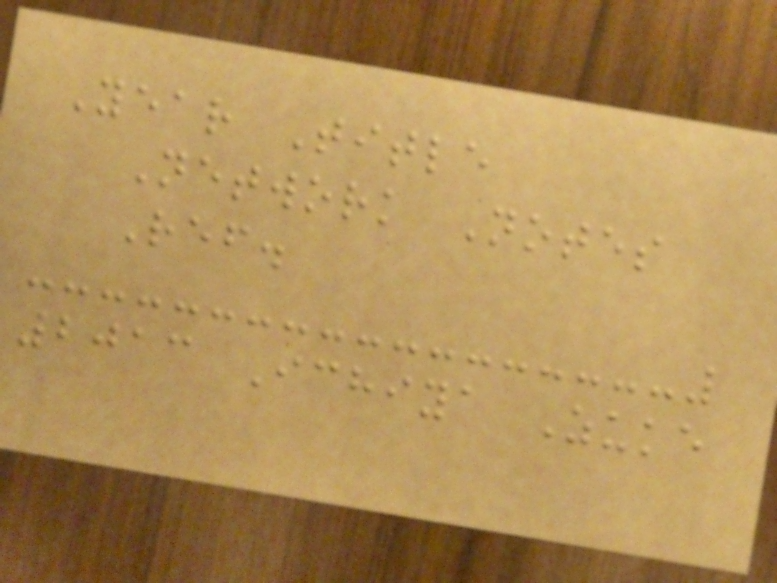Year Title
Network Notes
Ref.
2013 Ichiya Zuke
